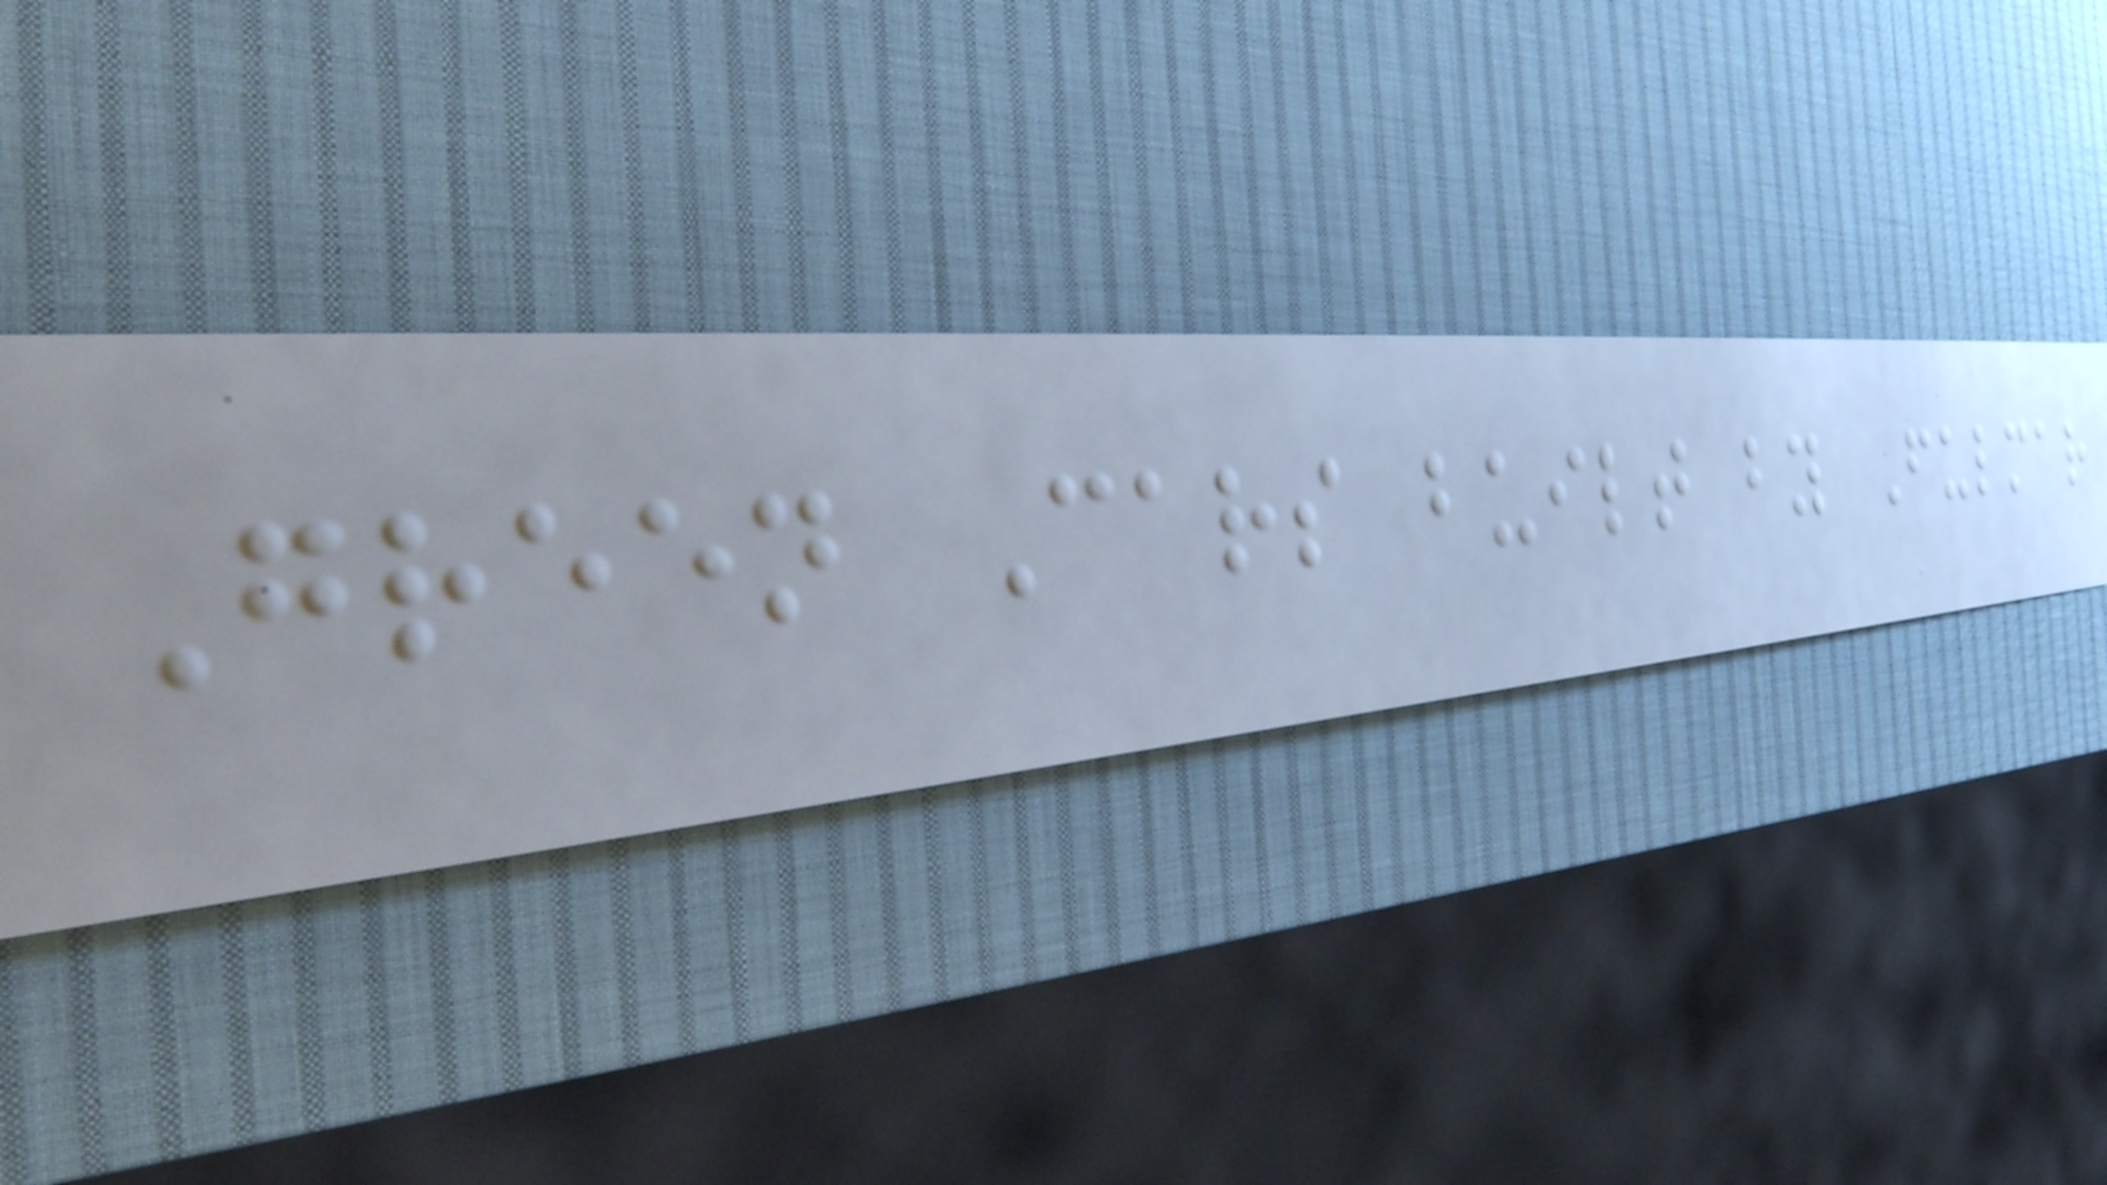Green Cars built by Fulmar
